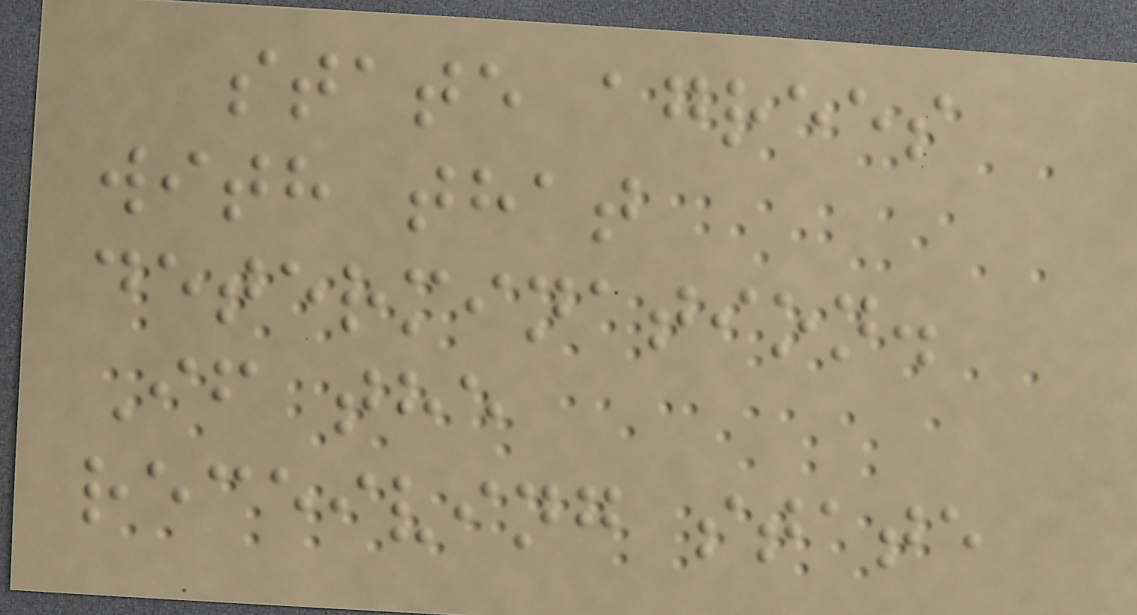state agrees
with that
determination.
If the
receiving state
